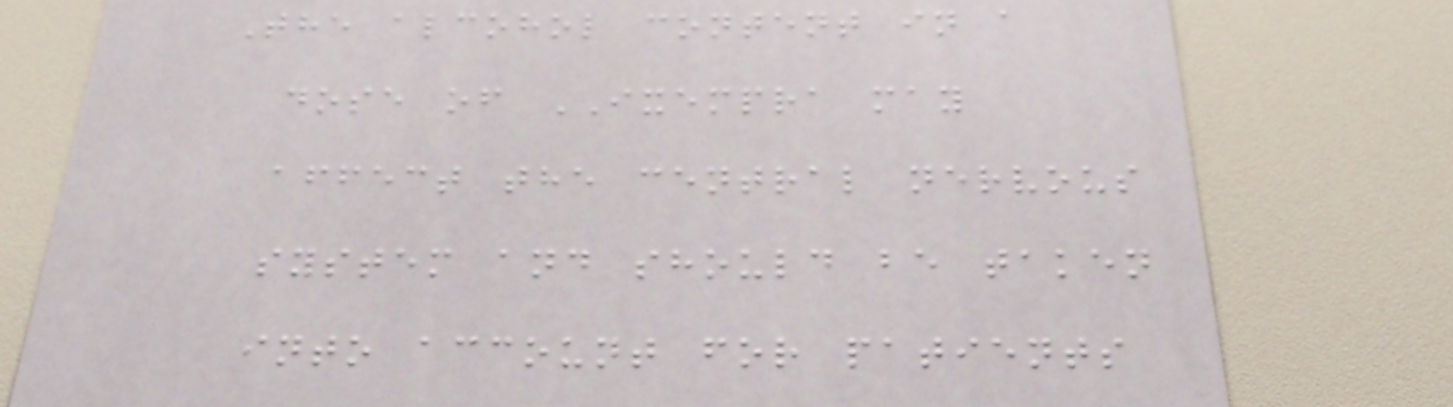The alcohol content in a
dose of IXEMPRA may
affect the central nervous
system and should be taken
into account for patients
